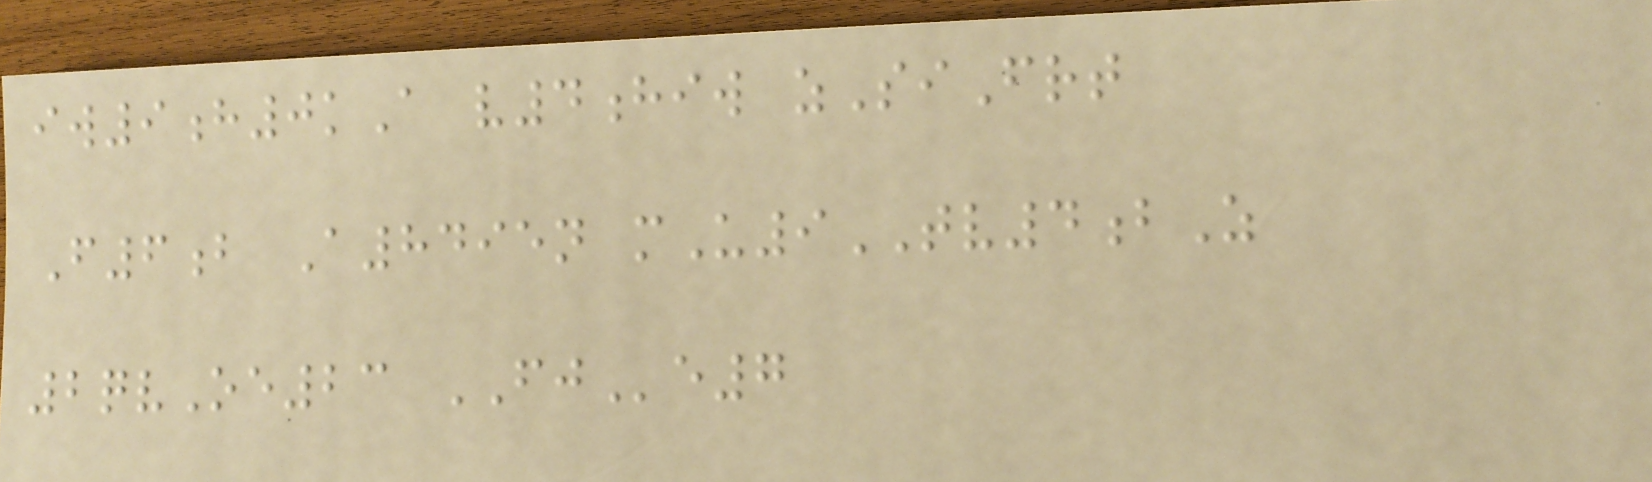iw9h0kA v4hiw zSiFrt
F6b A8495n mU9TV4bZ
2qvOe23 FJe7
